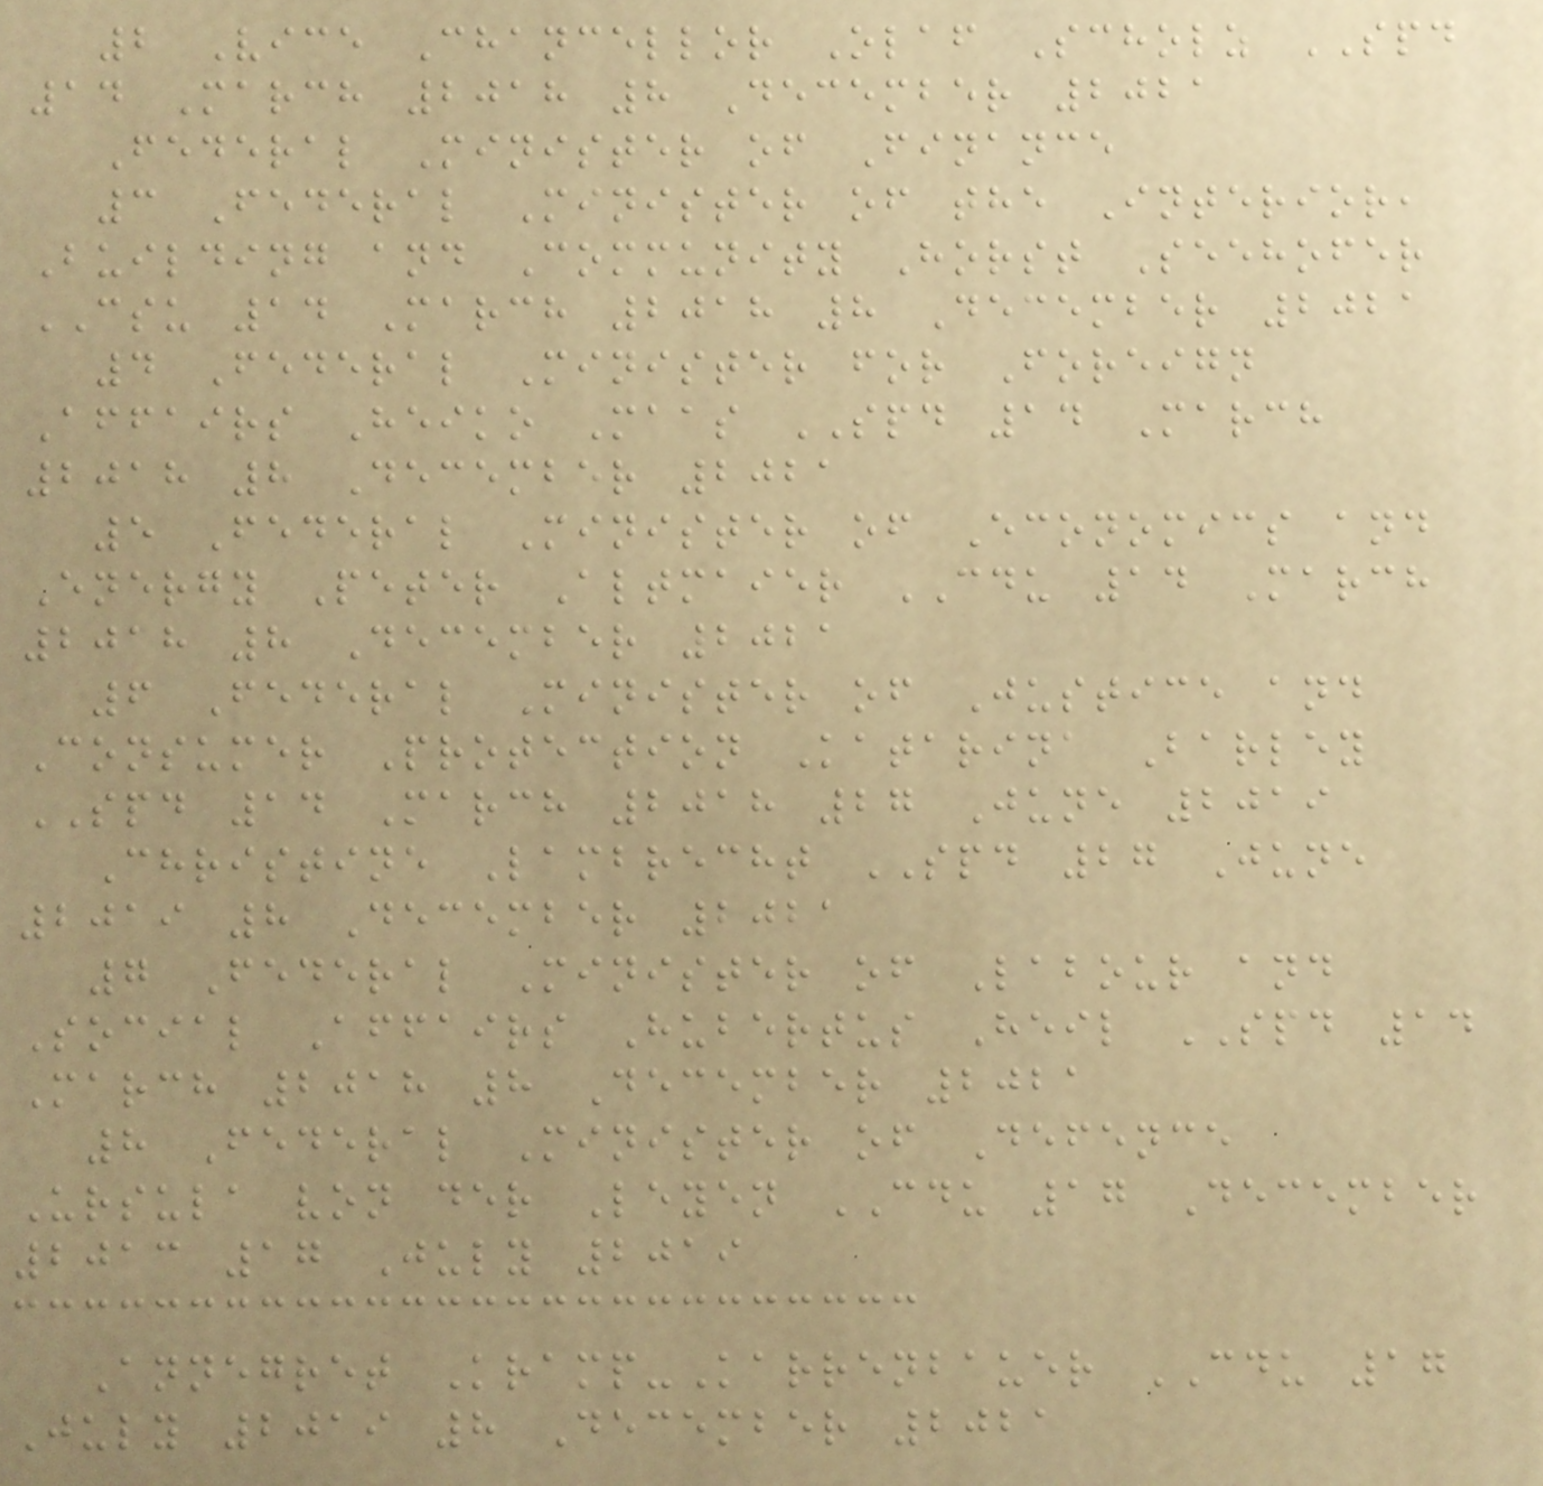2 Vice Chancellor Olaf Scholz SPD
14 March 2018 8 December 2021
Federal Minister of Finance
3 Federal Minister of the Interior,
Building and Community Horst Seehofer
CSU 14 March 2018 8 December 2021
4 Federal Minister for Foreign
Affairs Heiko Maas SPD 14 March
2018 8 December 2021
5 Federal Minister of Economics and
Energy Peter Altmaier CDU 14 March
2018 8 December 2021
6 Federal Minister of Justice and
Consumer Protection Katarina Barley
SPD 14 March 2018 27 June 2019
Christine Lambrecht SPD 27 June
2019 8 December 2021
7 Federal Minister of Labour and
Social Affairs Hubertus Heil SPD 14
March 2018 8 December 2021
8 Federal Minister of Defence
Ursula von der Leyen CDU 17 December
2013 17 July 2019
Annegret Kramp-Karrenbauer CDU 17
July 2019 8 December 2021
